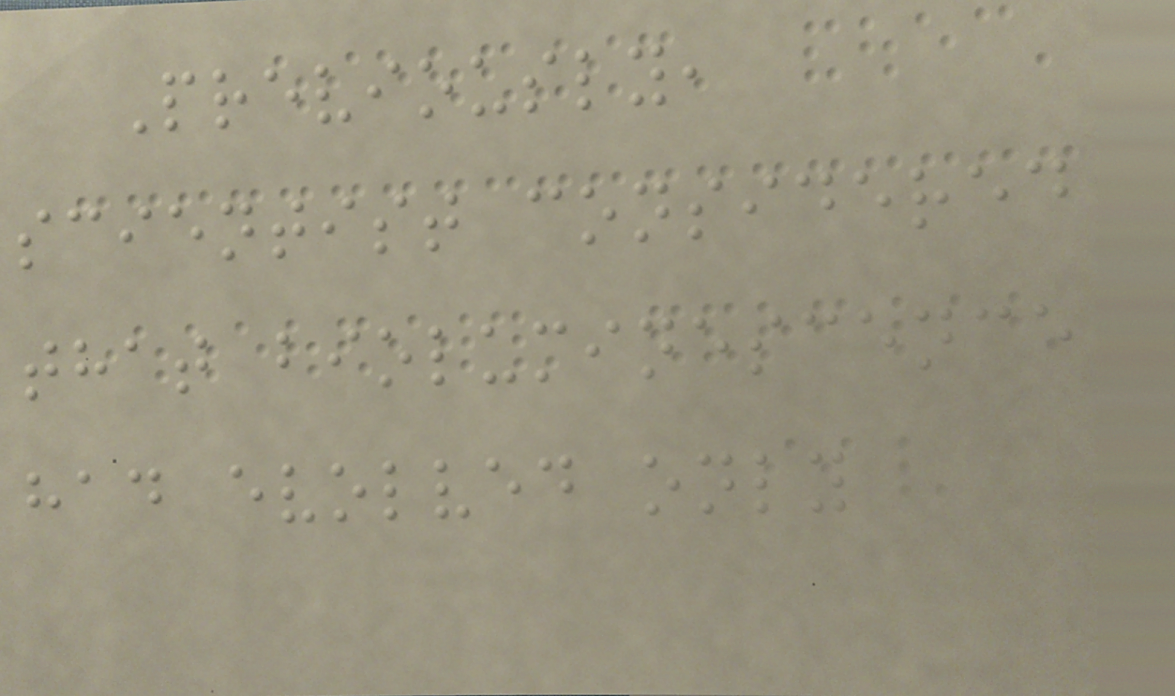Previously,
scientist considered
that bioluminescence
had evolved only
